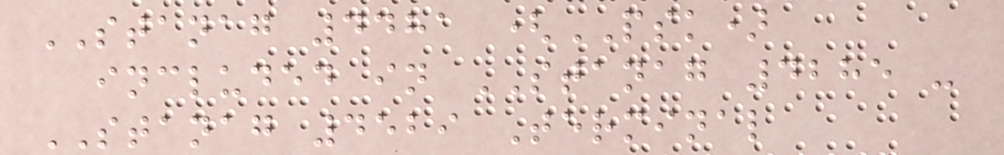STANAG 4481 (PSK)
included in STANAG 4285 -
STANAG 4529 Terminal
